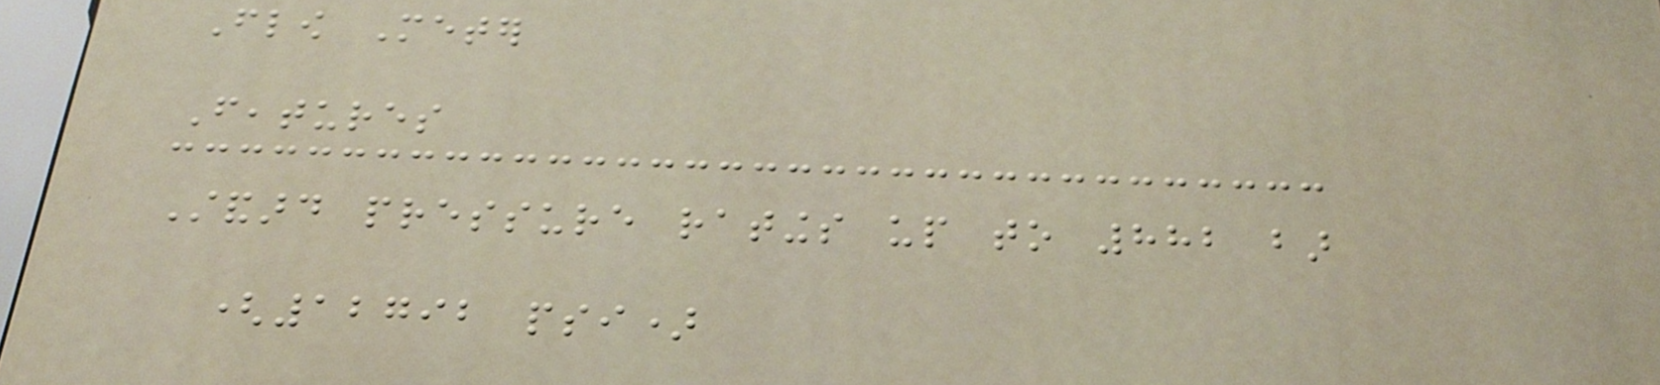Flow Meter
Features
Standard pressure ratings up to 882 bar
(12792 psi)
